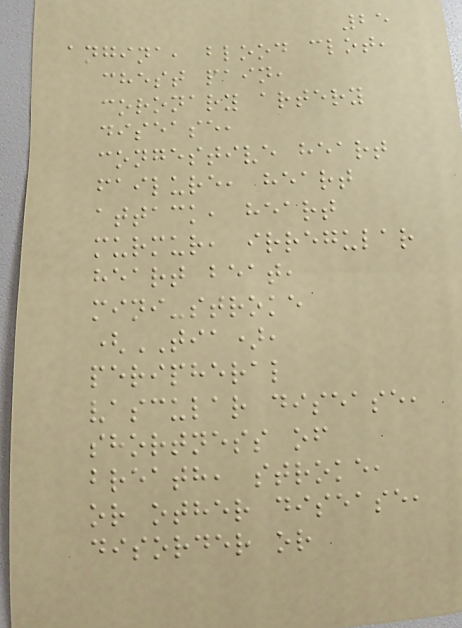25
angina, blood clot,
chest pain,
coronary artery
disease,
congestive heart
failure, heart
attack, heart
murmur, irregular
heart beat,
mini-stroke
(TIA),
peripheral
vascular disease,
shortness of
breath, stroke,
or other disease,
disorder or
